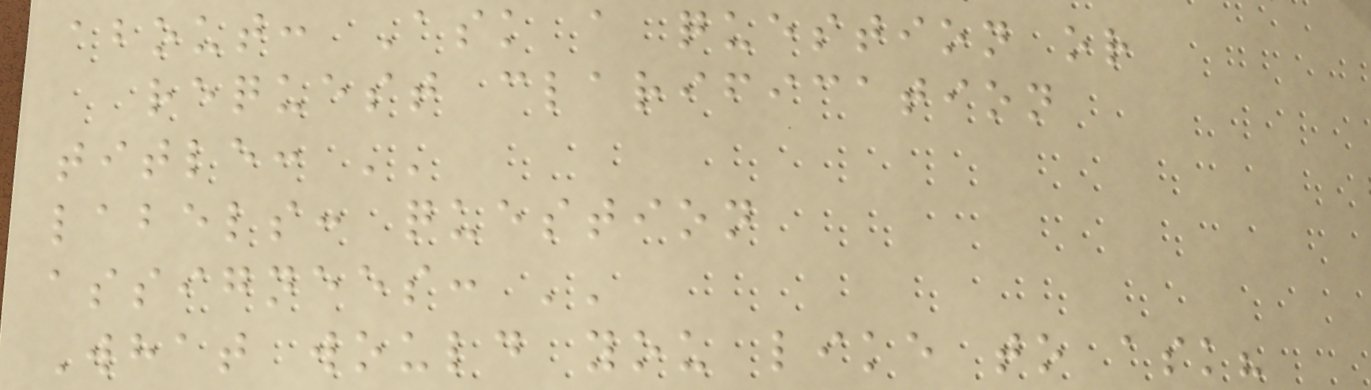about: Ask a question or
request clarification
title: ''
labels: question
assignees: ''
What would you like to ask?
